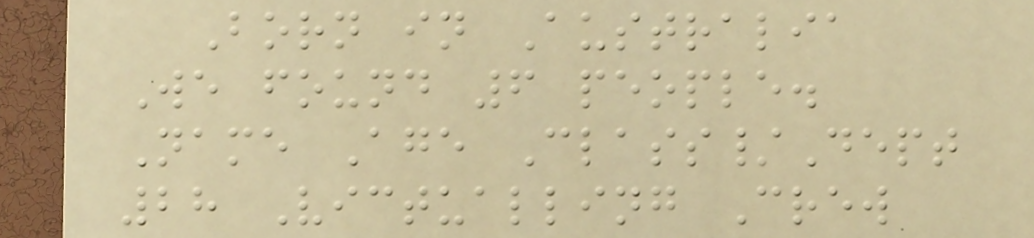Born in Australia
We found 6 people.
Name Age Class/Dept
28 Victualling Crew
